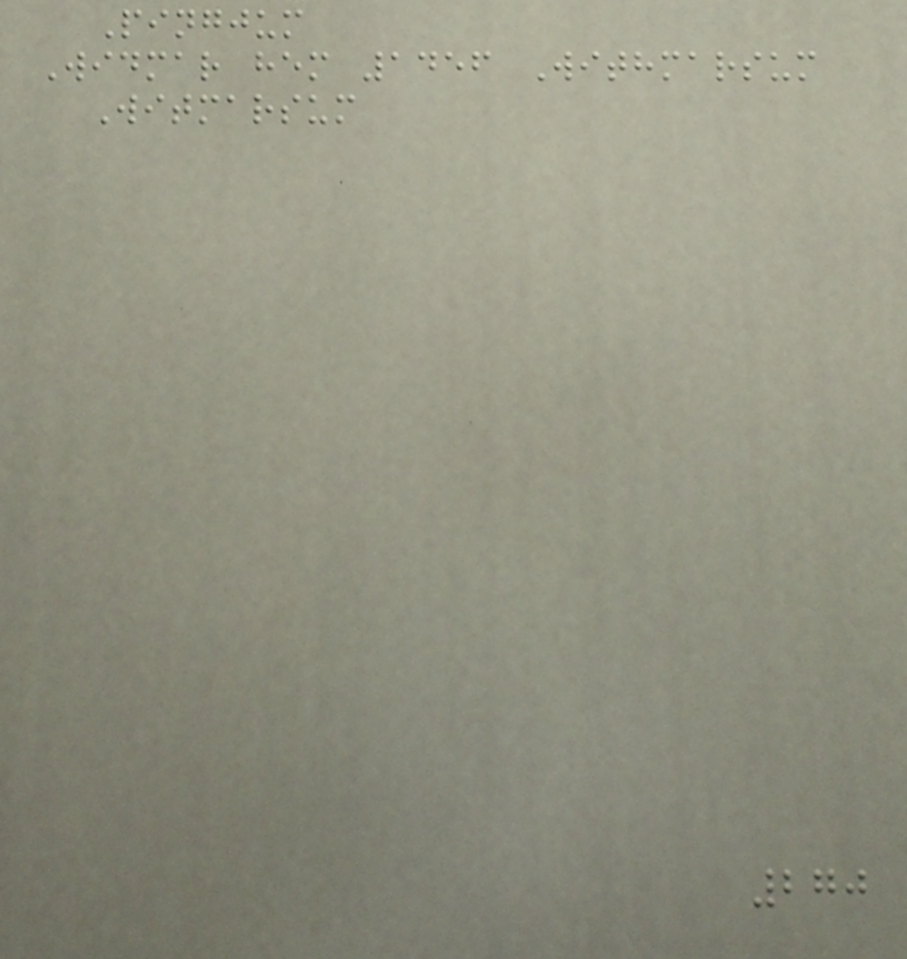Pingjum
Widmar hem 1456 Withmarsum
Witmarsum
270
